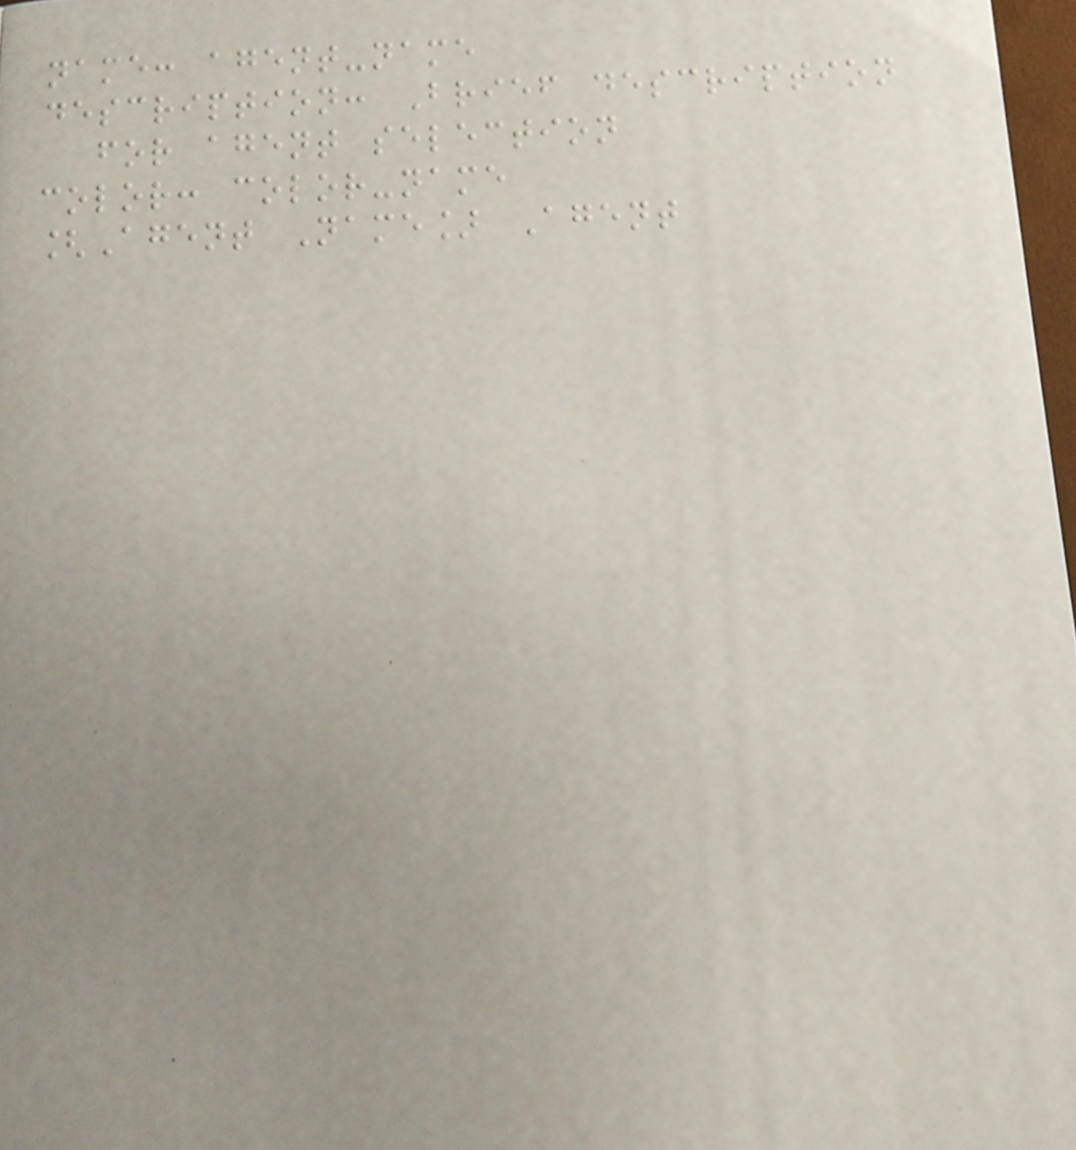name: agent-name
description: Brief description
for agent selection
color: color-name
[Agent Name] Agent
